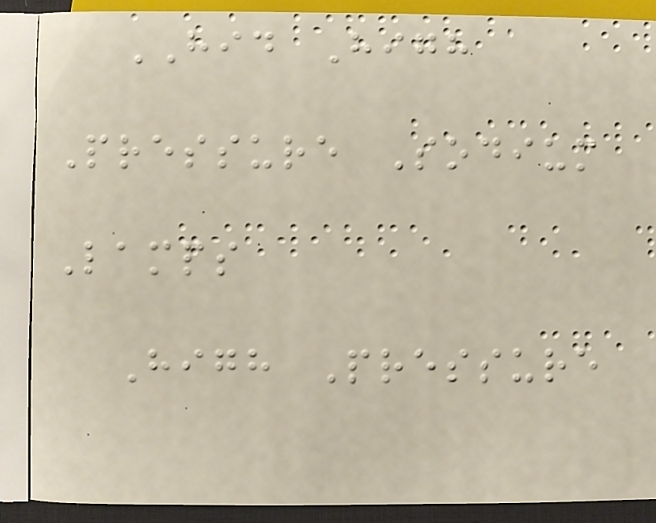HID High
Pressure Sodium
Lamps
High Pressure
